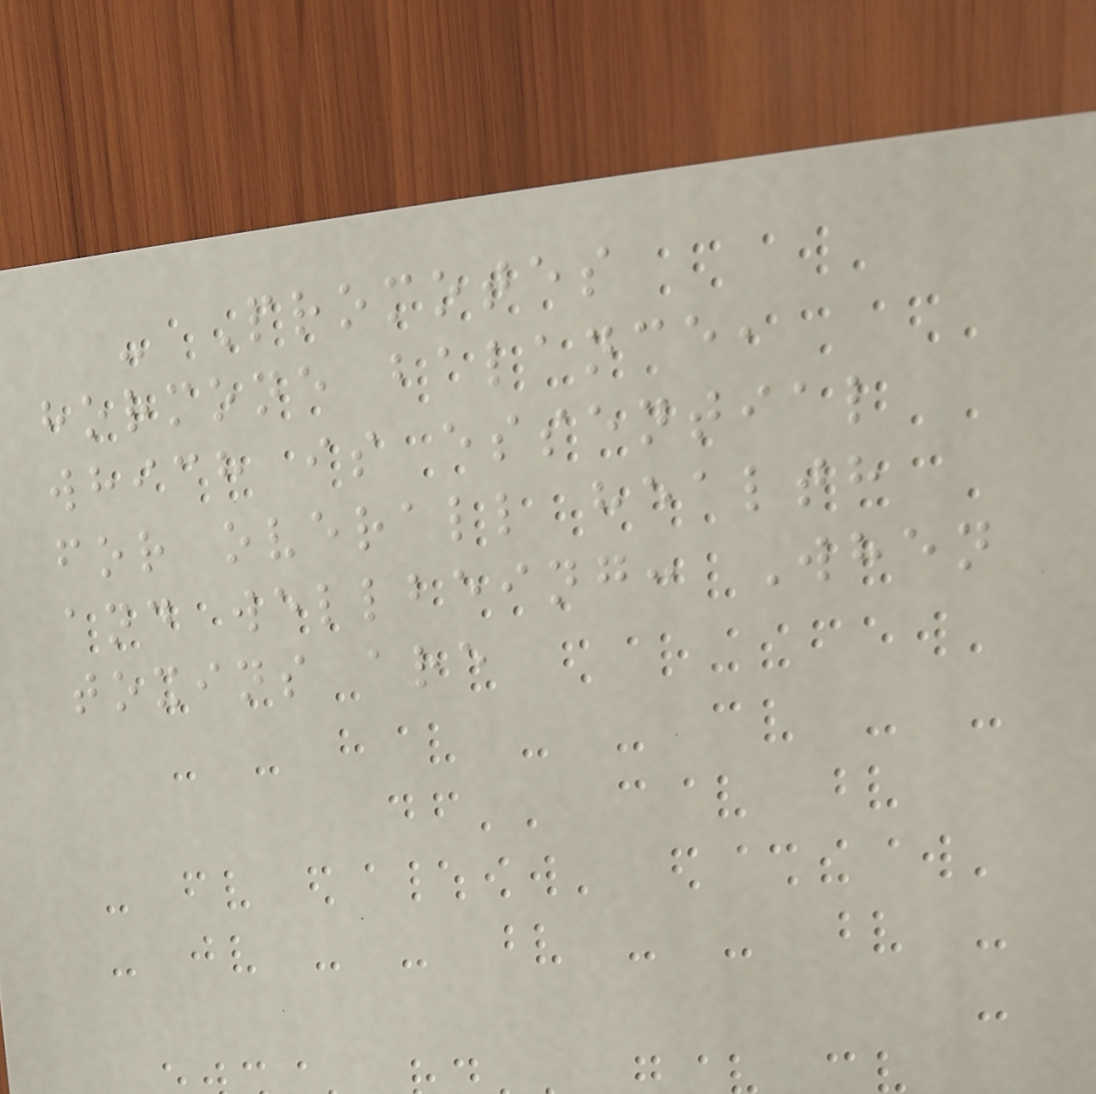- Promotes
hormone balance,
which is essential
for overall health
and wellbeing: When
toxins are
